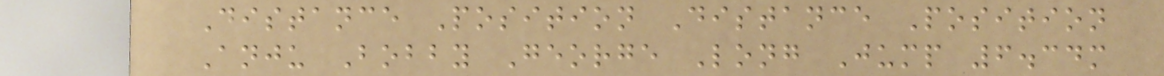Distance Position Distance Position
Anju Bobby George Long Jump 6.34m
